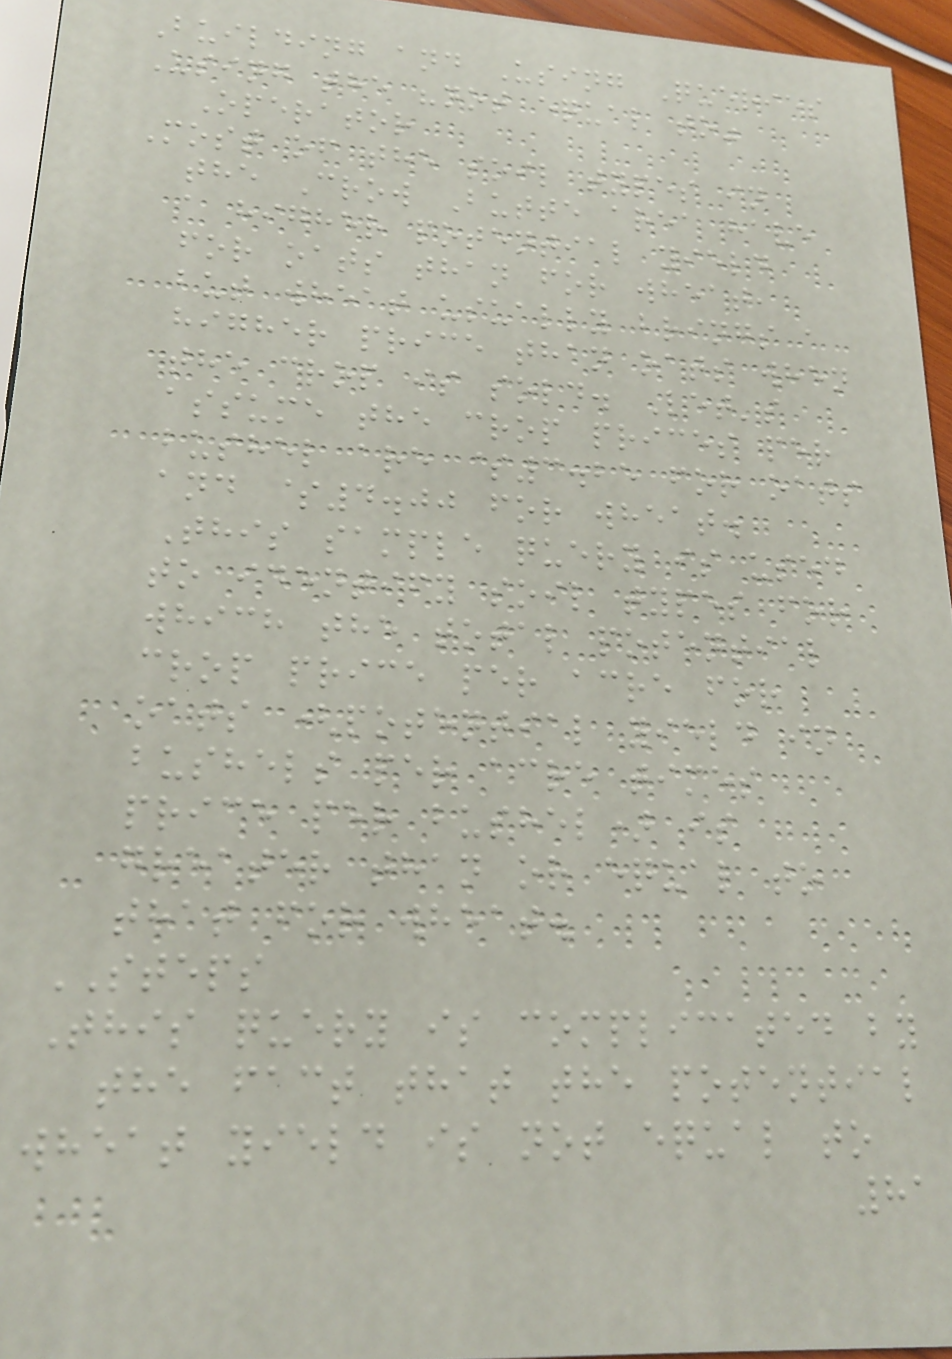Building and Using Queries
Using the "not equal to"
Operator
Most of the soil types in
the Crow Butte area have
a higher potential yield
for oats than for wheat,
but wheat usually brings a
higher price than oats when
the crop is sold. Let's
assume the crop prices per
bushel are $3.25 for oats
and $4.00 for wheat.
This sample query is used
to identify soil types for
which the total potential
crop price per acre for
oats (potential yield in
bushels per acre times
price per bushel) is
greater than or equal to
that for wheat.
STEPS
This query is complicated by
the fact that the potential
wheat yield is not equal to
81
